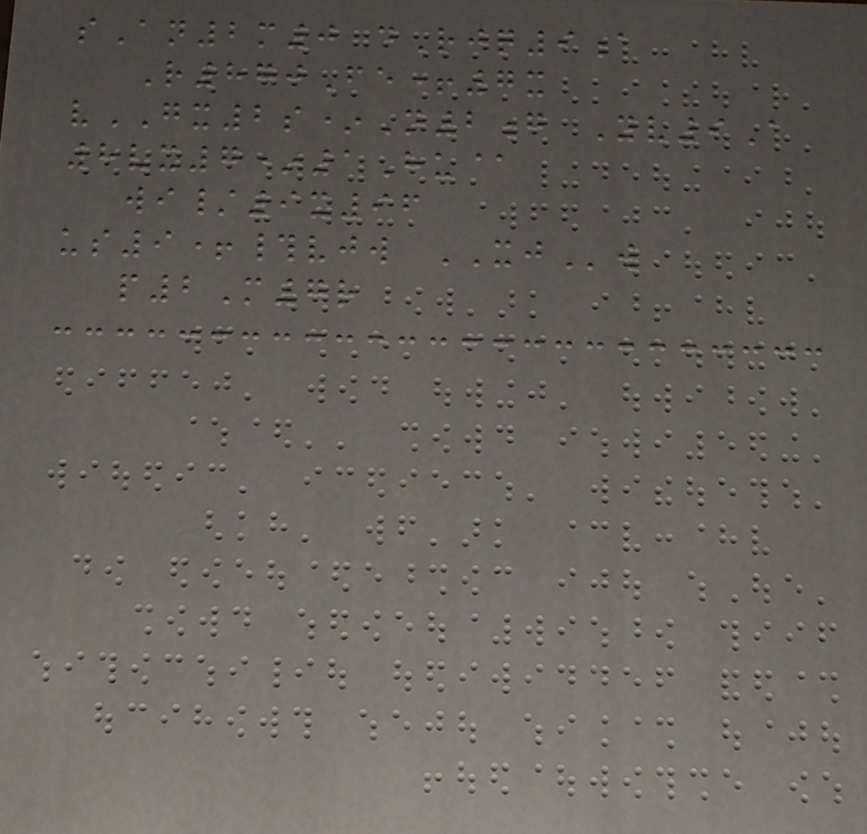sAn2m0 dRjq9a
R870Fe+7x
vGX2s*N2g Yv9A
8vx7*1Hu@
wi/9x96
us9+#vjw XJw
p2M7r
